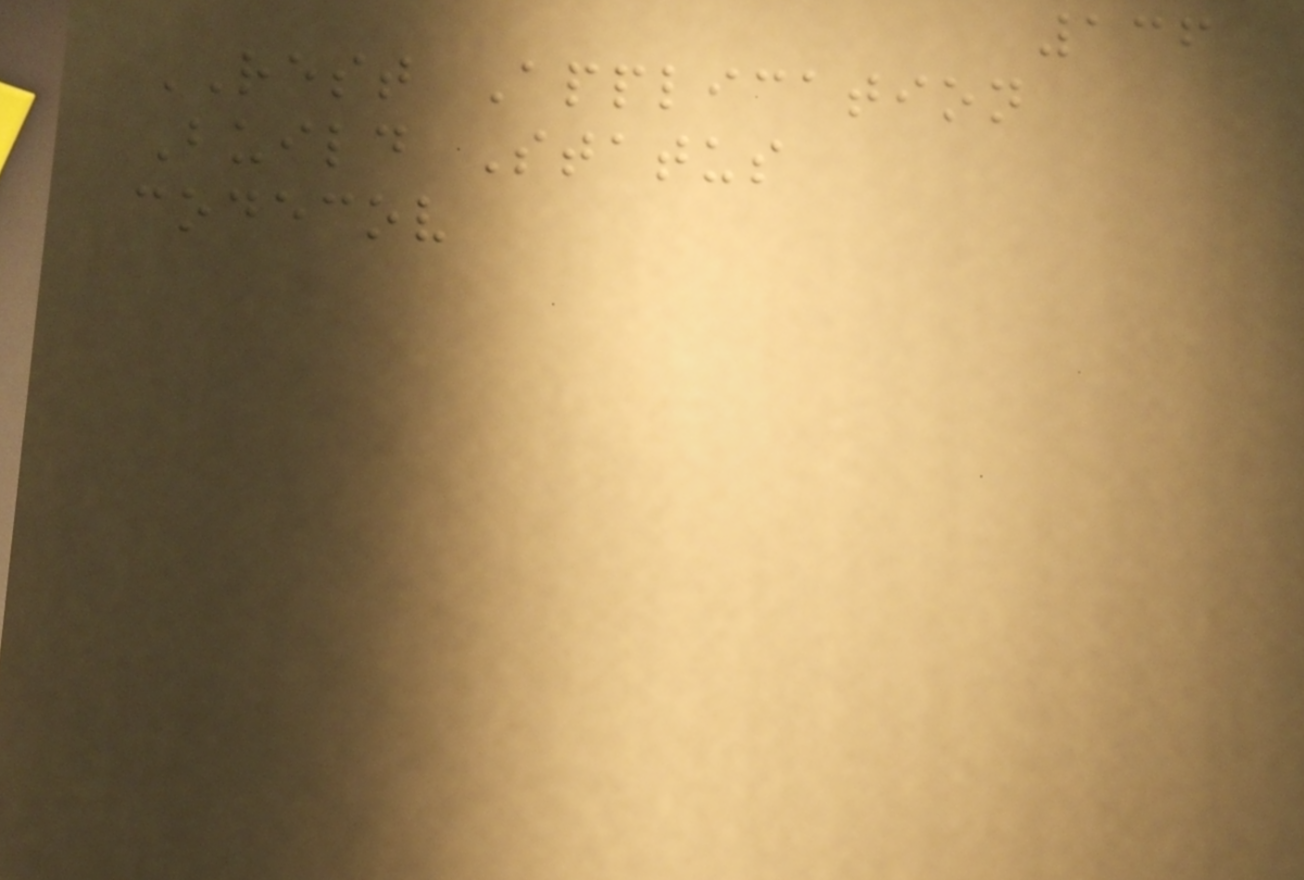136
REST Application
Build Status
codecov
